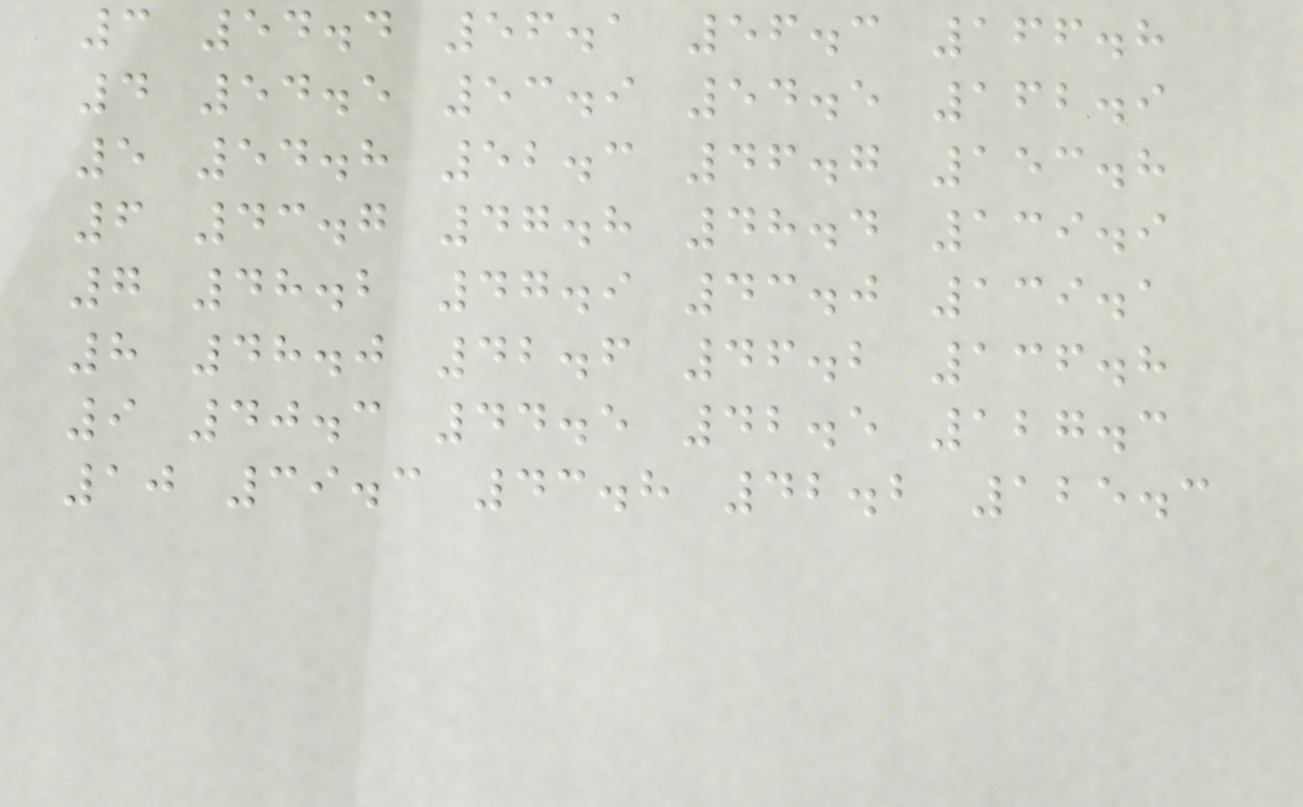3 54.4 56.1 56.3 166.8
4 54.5 53.9 54.5 162.9
5 54.8 52.3 46.7 153.8
6 43.7 47.8 48.4 139.9
7 48.2 47.9 43.0 139.1
8 48.0 42.6 46.2 136.8
9 40.3 44.5 42.5 127.3
10 39.3 43.8 42.2 125.3
